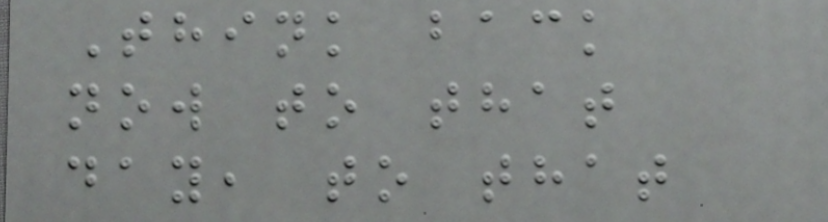Think back
now to that
day, to that
